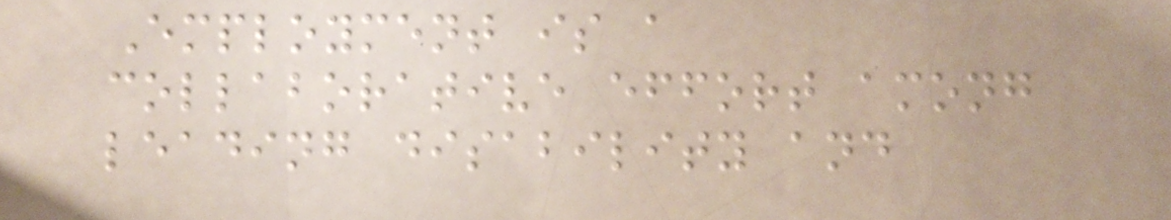Employment is a
collaborative effort among
leading disability and
